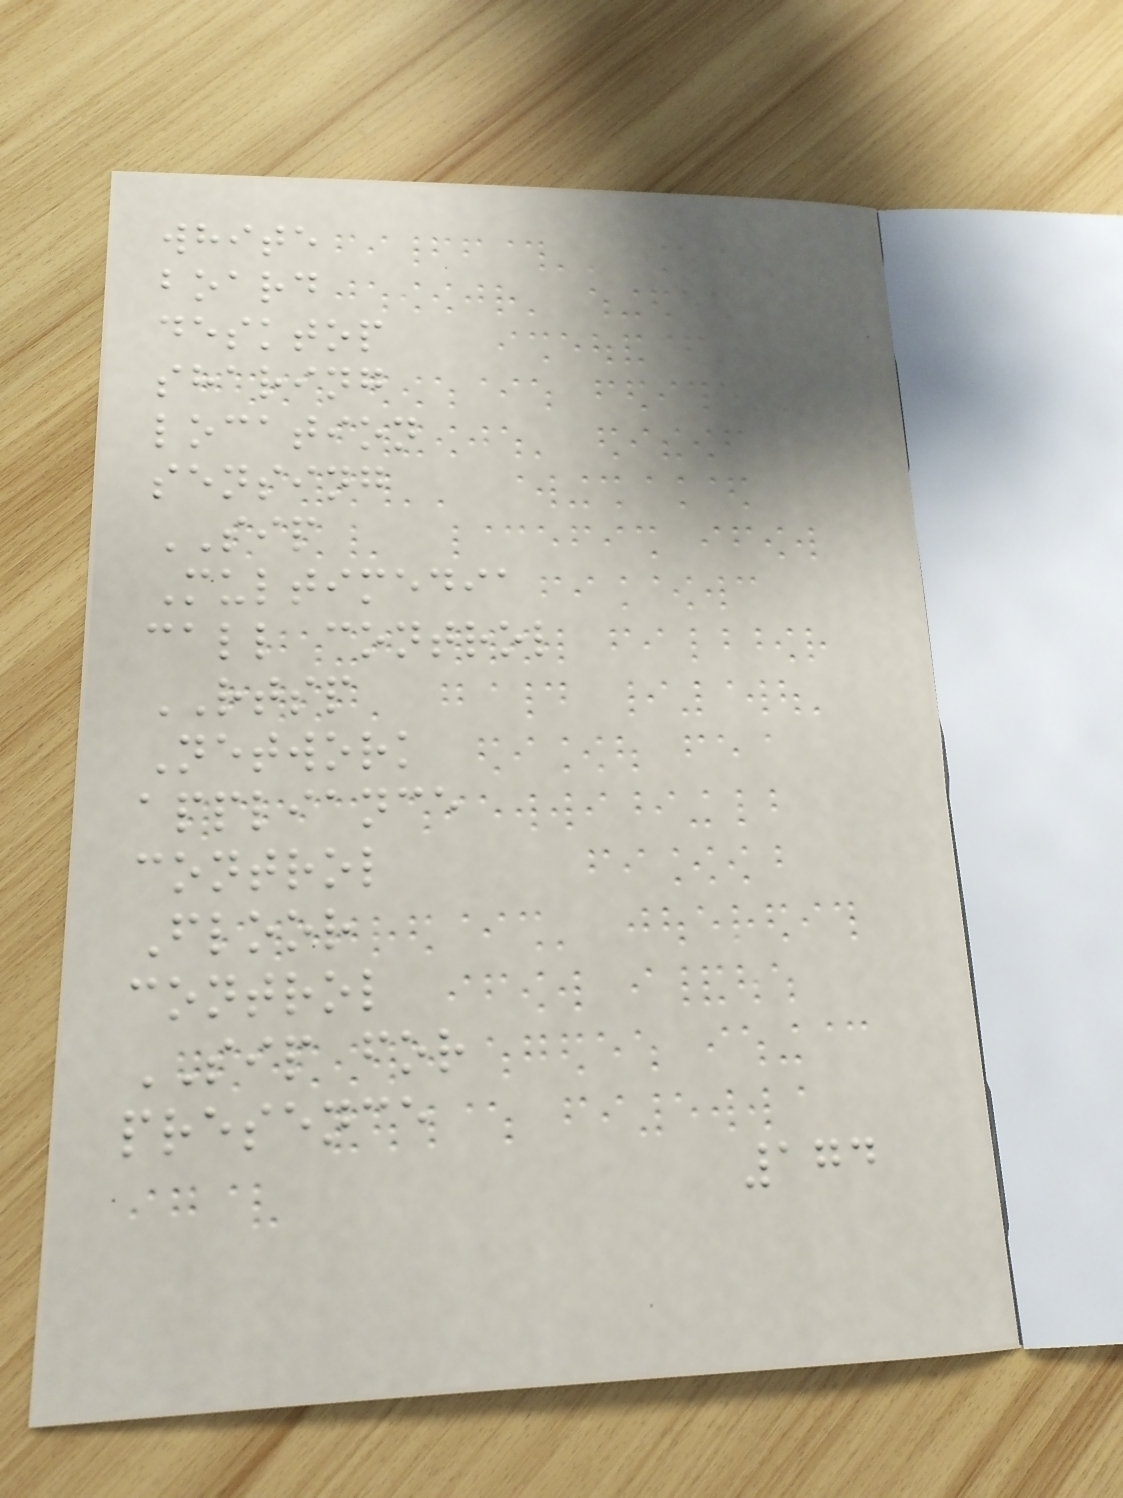white
board
desktop
sharing
location
sensing
SIP
Multimedia
call control
RTSP
Network
appliance
control
Floor
control
SIP for
presence
174
